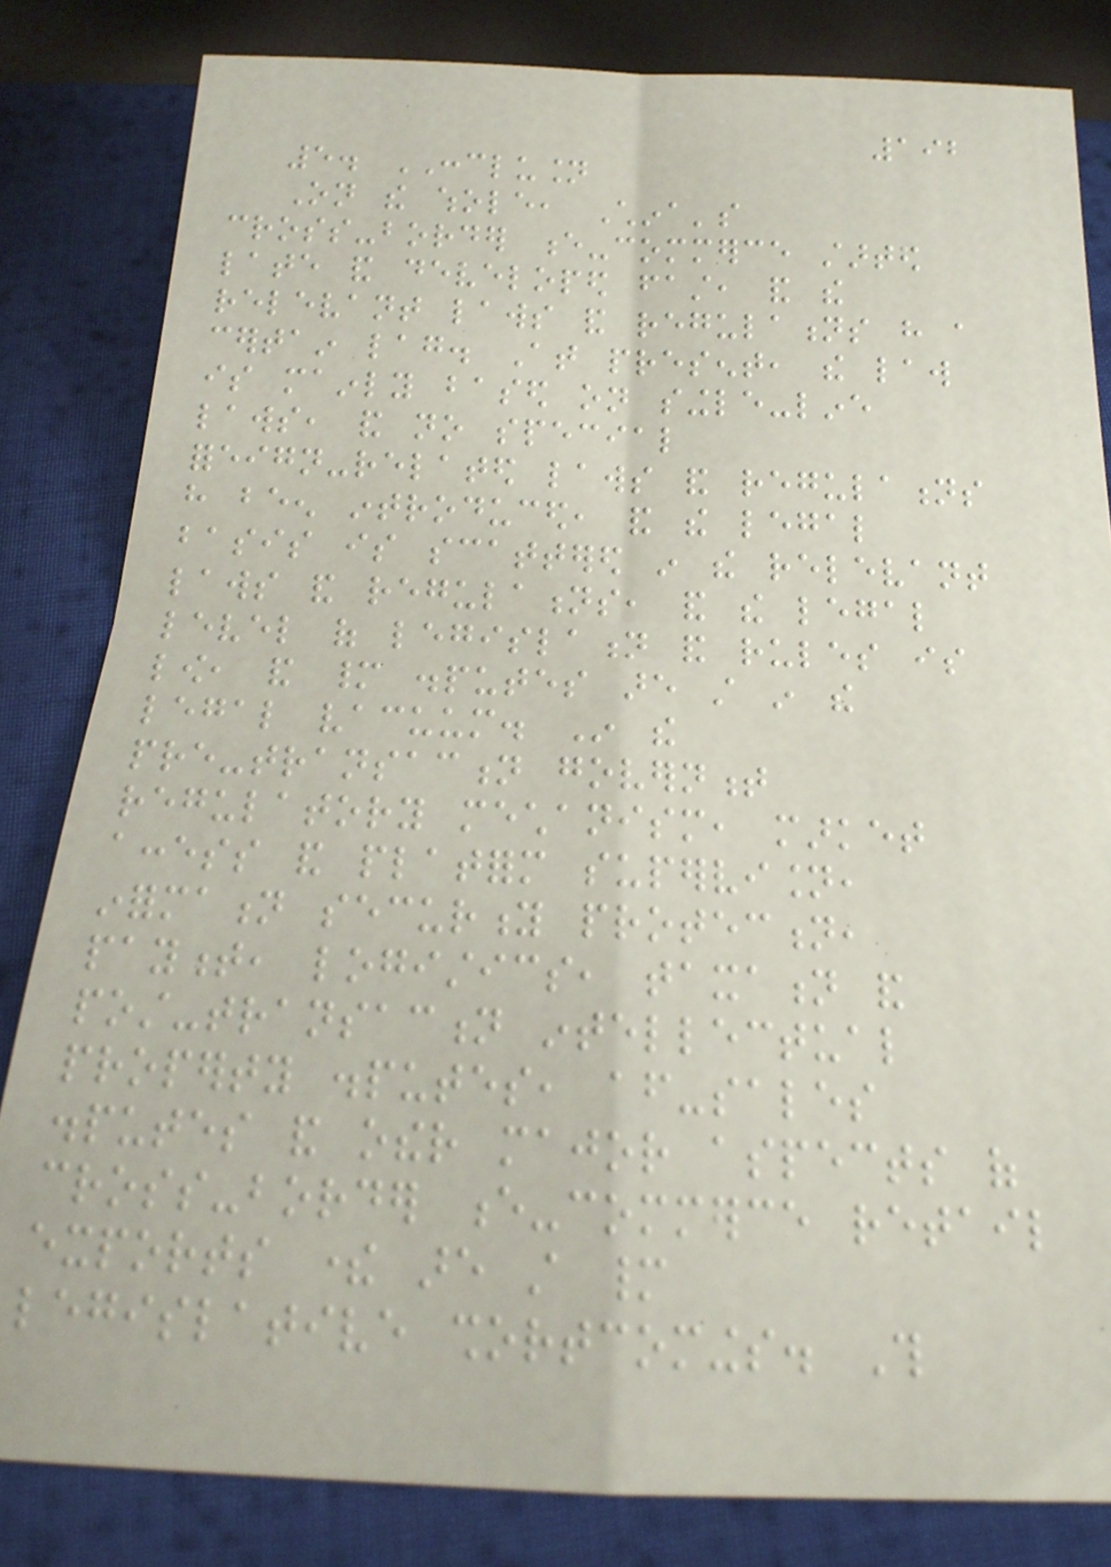192
5. CONCLUSION
On the whole, China's
cross-border e-commerce started
late and developed fast, and the
relevant laws and regulations have a
certain lag. At present, the law
is mainly based on single-line
laws, and no special
foreign-related laws and regulations
have been introduced, and the legal
basis is scattered in the relevant
laws and regulations, and the legal
level of legislation and rules is
low, and many disputes are still in the
legal vacuum. In the
pre-transaction government
regulatory mechanism, market
access and platform supervision,
information security protection,
payment, logistics, taxation and
post-transaction intellectual
property disputes, after-sales
disputes and other major aspects of
cross-border e-commerce retail
exports there are still many
legislative shortcomings. This
